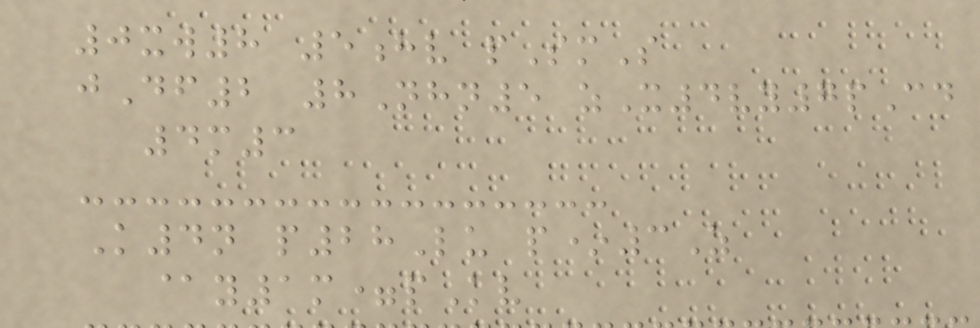0xw8 5hv pSmS
jDf2 8Nhn5 zX4vy7pCd
4m3
K4n p28Lu p*3Z
@y1m=pKv
